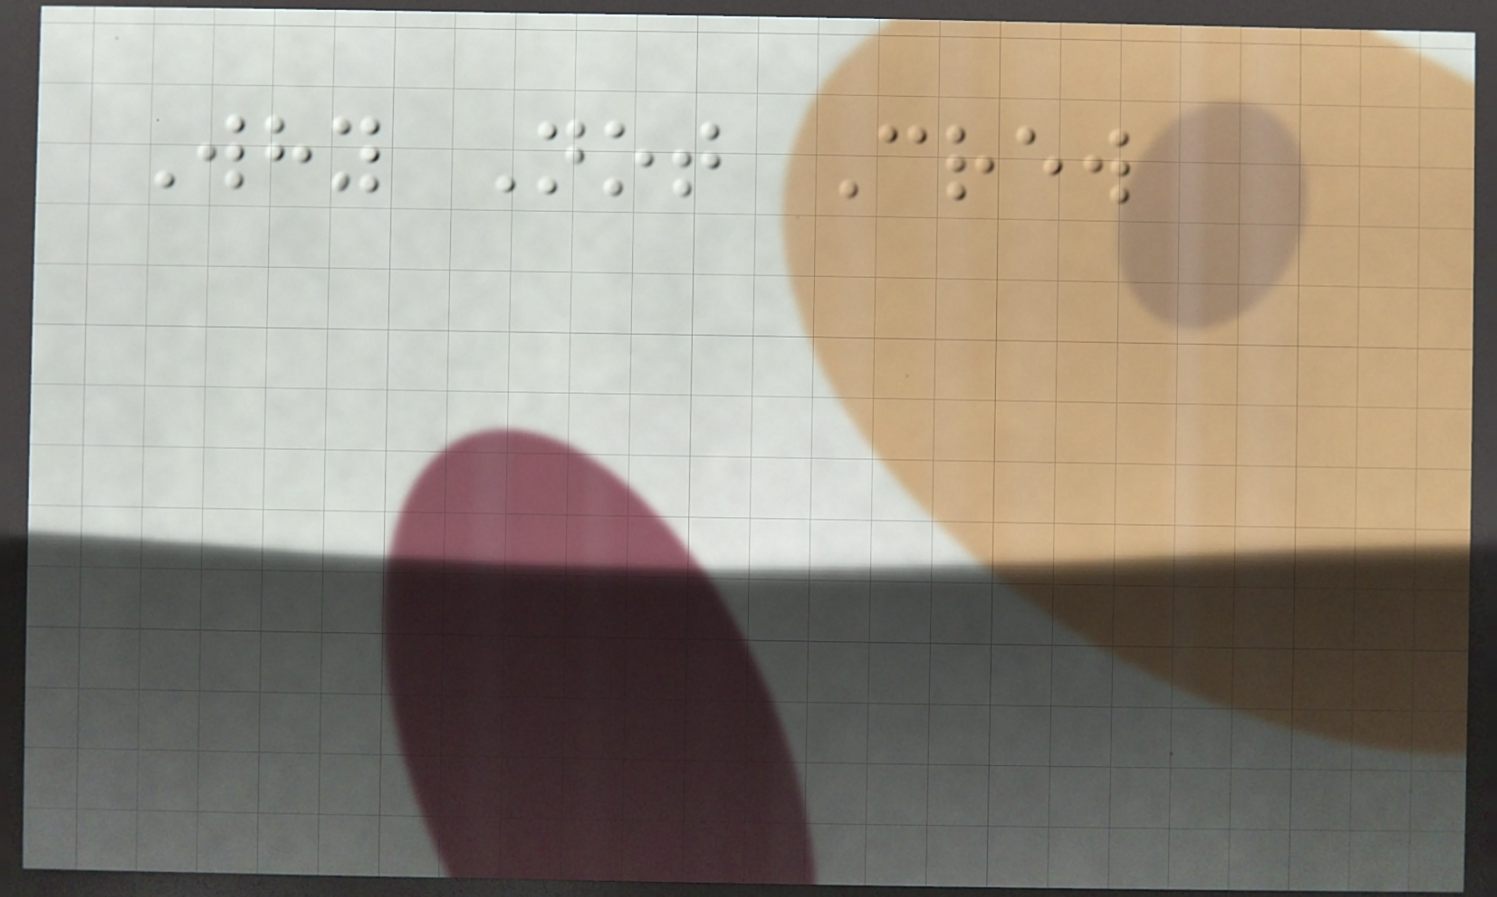Why Not Crew
